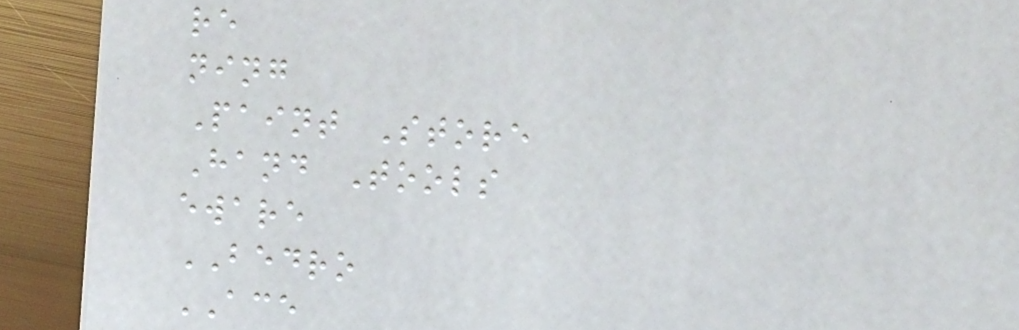re
ning
Paint Store
Hand Tools
eware
BEDRO
ACE
